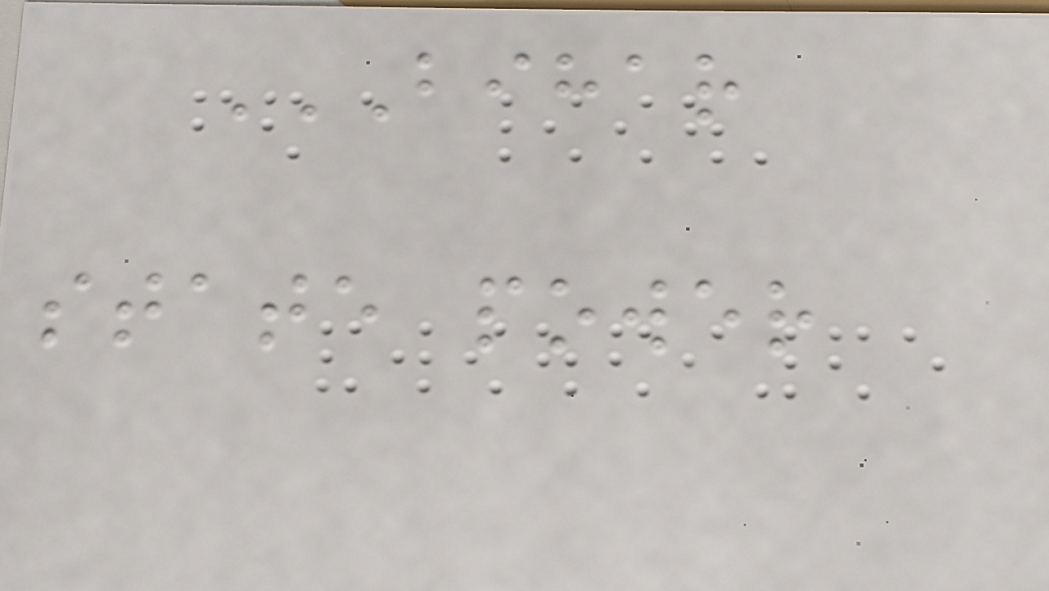BIHAR
STATE POWER
